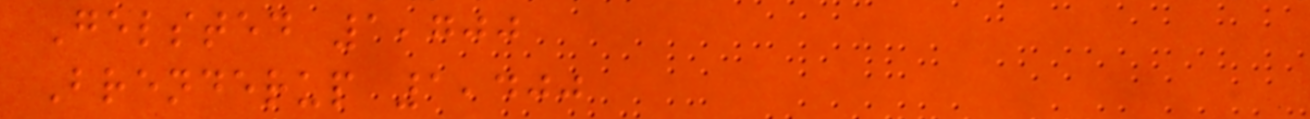Gelsted 1,700
Brenderup 1,400
